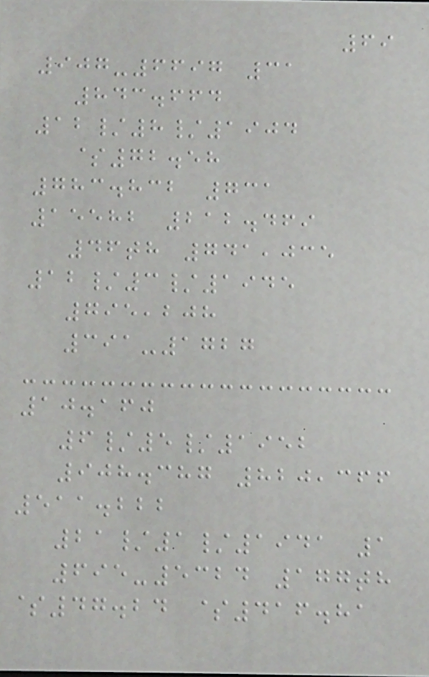69
907-6697 31
843.664
12/8/1904
$72.58
783.832 731
15582 212.469
46th 741,035
12/3/1945
795,208
391-1727
10.160
6/5/1952
908.387 820,366
511.222
21/1/1941 1
695-5324 177th
$47.24 $416.81
